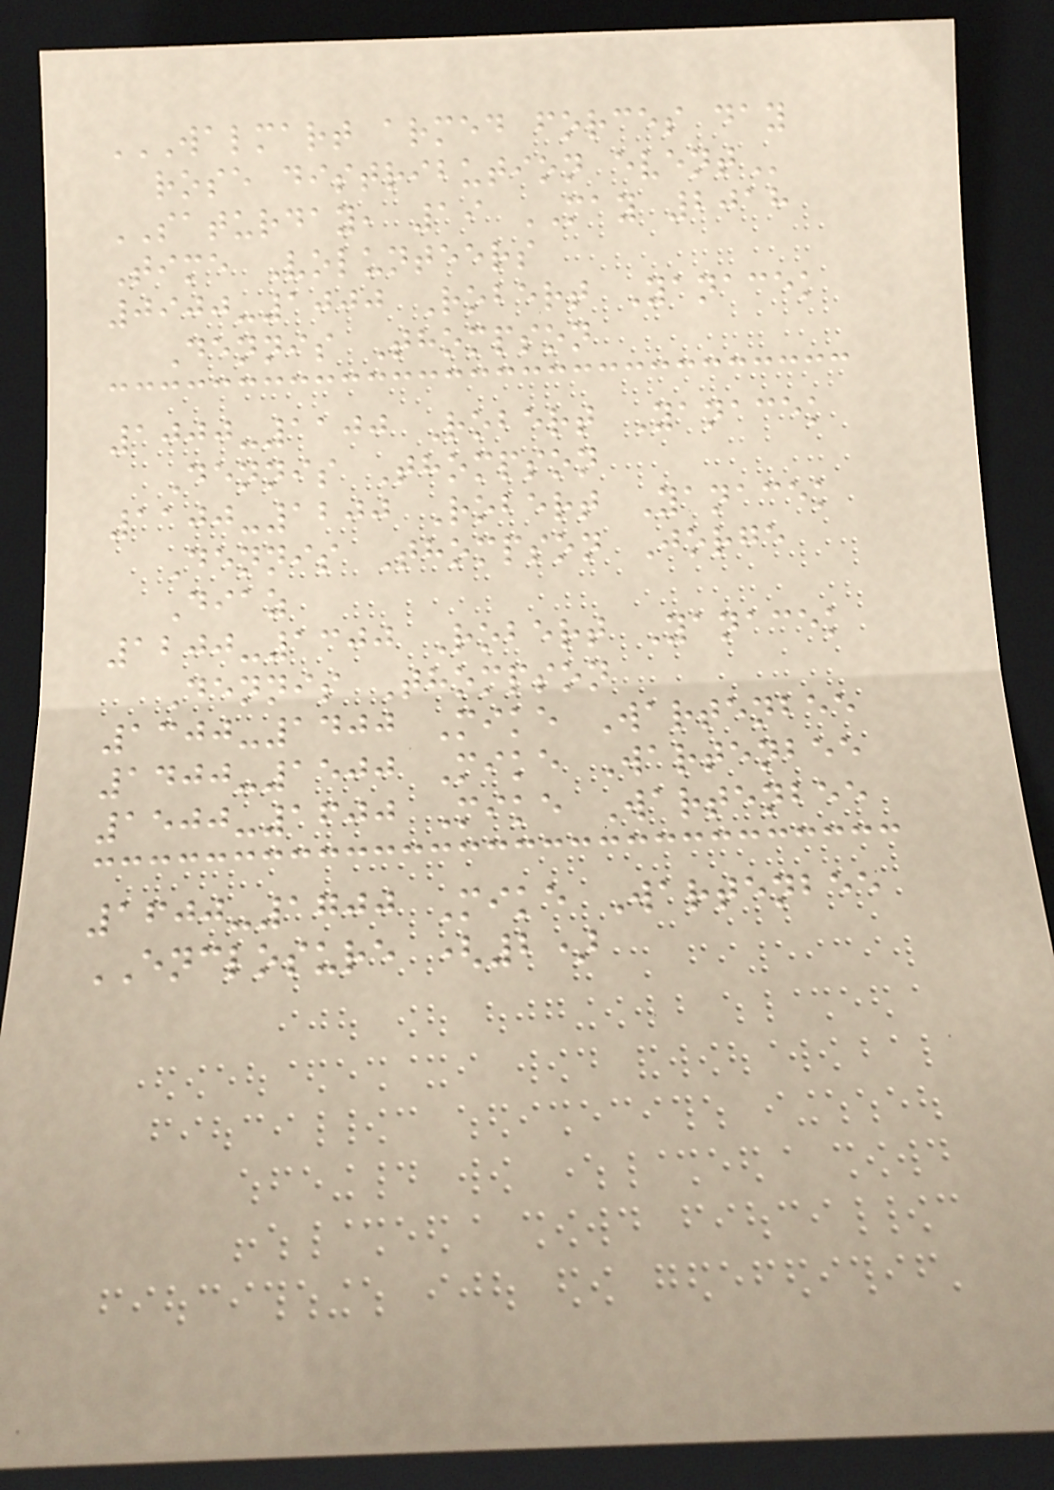WALMART ARMED FORCES DAY
ROSE DISTRIBUTION EVENT
SATURDAY, 19 MAY 2018
Time Volunteers
0900-1000 Robert Yanacek
Dennis Thompson
1000-1100 Robert Yanacek
Dennis Thompson
1100-1200 Robert Yanacek
Dennis Thompson Jorge
Diaz
1200-1300 Robert Yanacek
Dennis Thompson
1300-1400 Mike Wartenbee
1400-1500 Mike Wartenbee
1500-1600 Mike Wartenbee
1600-1700 Mike Wartenbee
ENCLOSURE (2)
